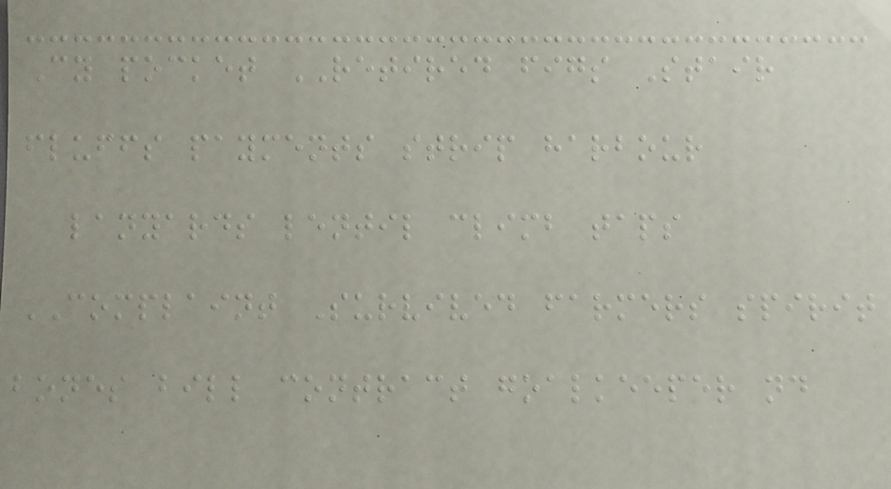Cy pocket RETIRED figs Stair
fluffs payments strip harbour
lanyards lentil climb taps
COMPLAINT Survived farmers spirit
bones bill contract goalkeeper nd
